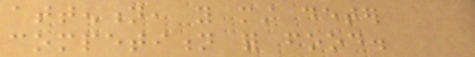attention, you must deter
competition for food.
